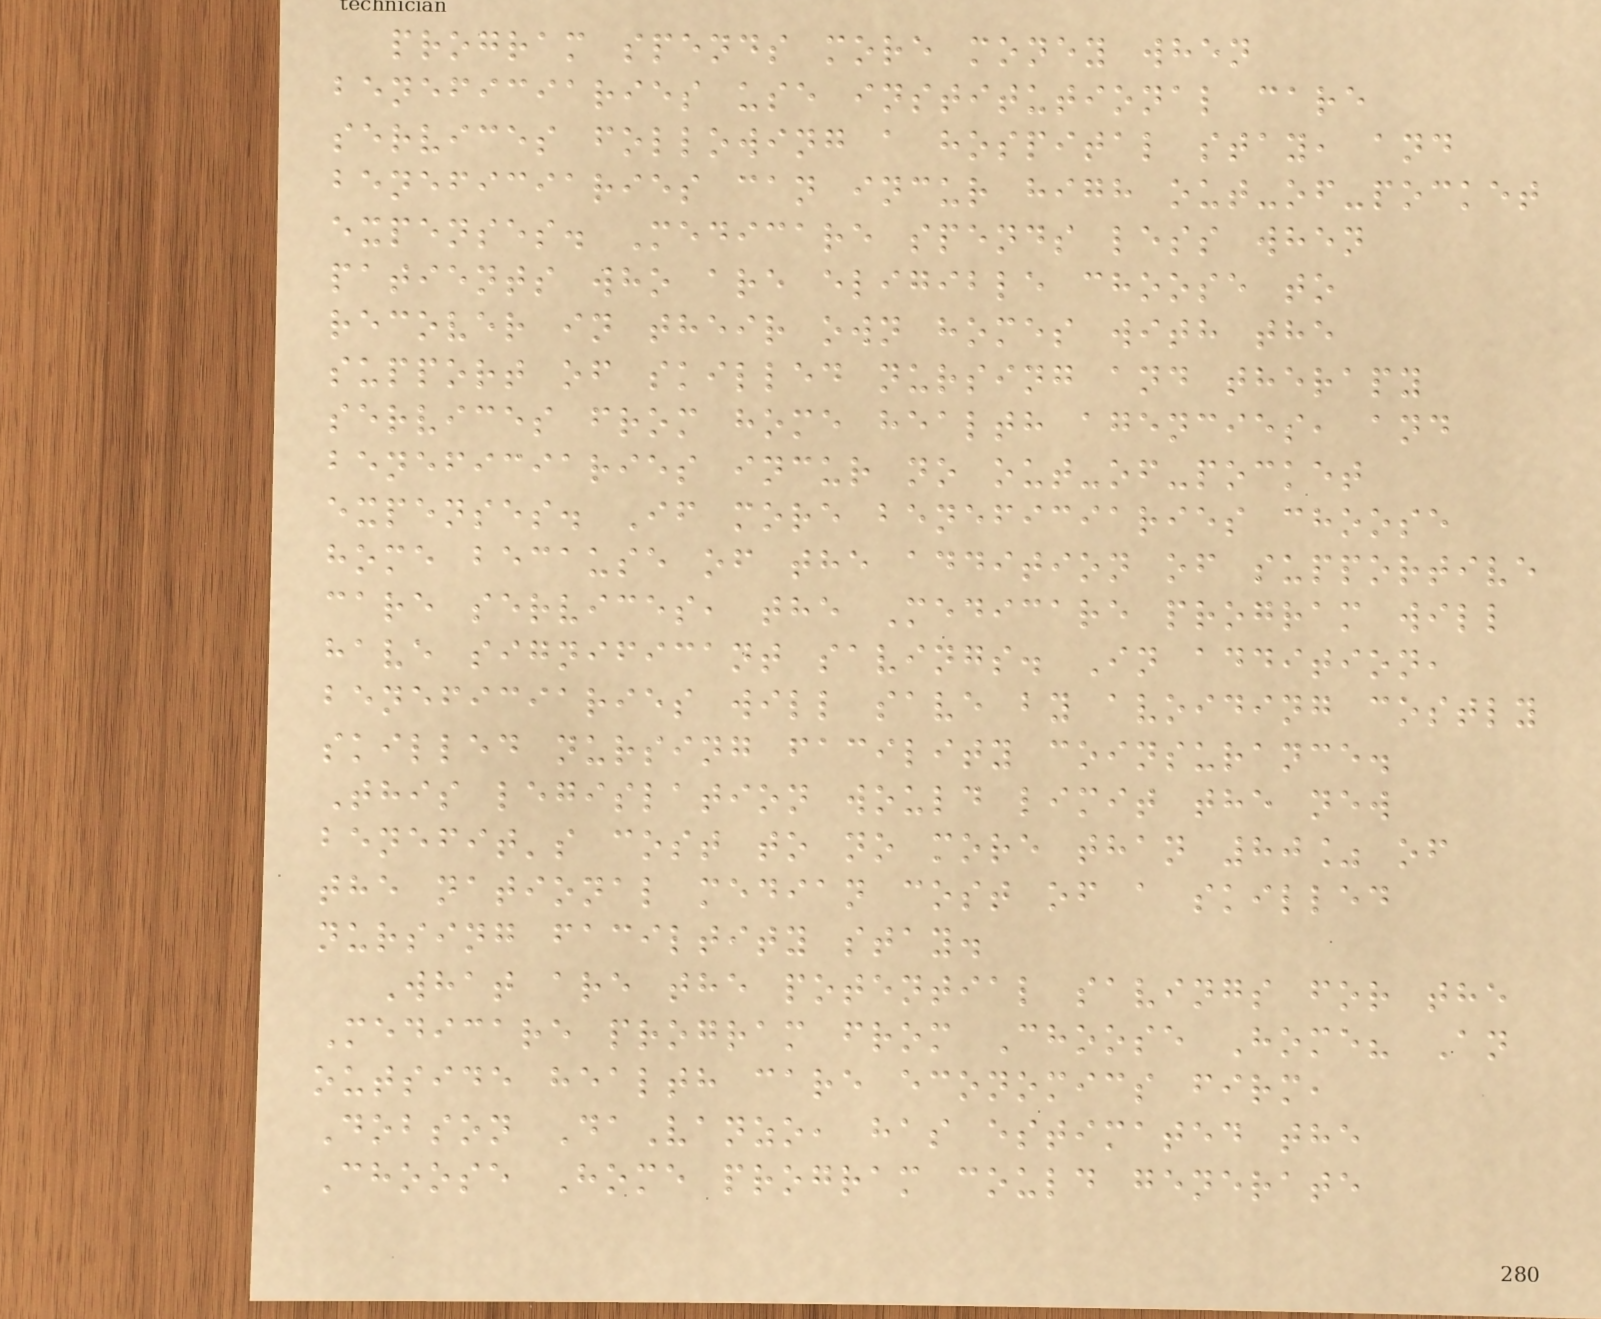program spends more money when
beneficiaries use institutional care
services following a hospital stay, and
beneficiaries can incur high out-of-pocket
expenses. Medicare spends less when
patients who are eligible choose to
recover in their own homes with the
support of skilled nursing and therapy
services from home health agencies, and
beneficiaries incur no out-of-pocket
expenses. If more beneficiaries choose
home because of the addition of supportive
care services, the Medicare program will
have significant savings. In addition,
beneficiaries will save by avoiding costly
skilled nursing facility coinsurance.
This legislation would limit the new
benefit's cost to no more than 80% of
the national median cost of a skilled
nursing faciltity stay.
What are the potential savings for the
Medicare program from Choose Home? An
outside health care economics firm,
Dobson DaVanzo, has estimated the
Choose Home program could generate
